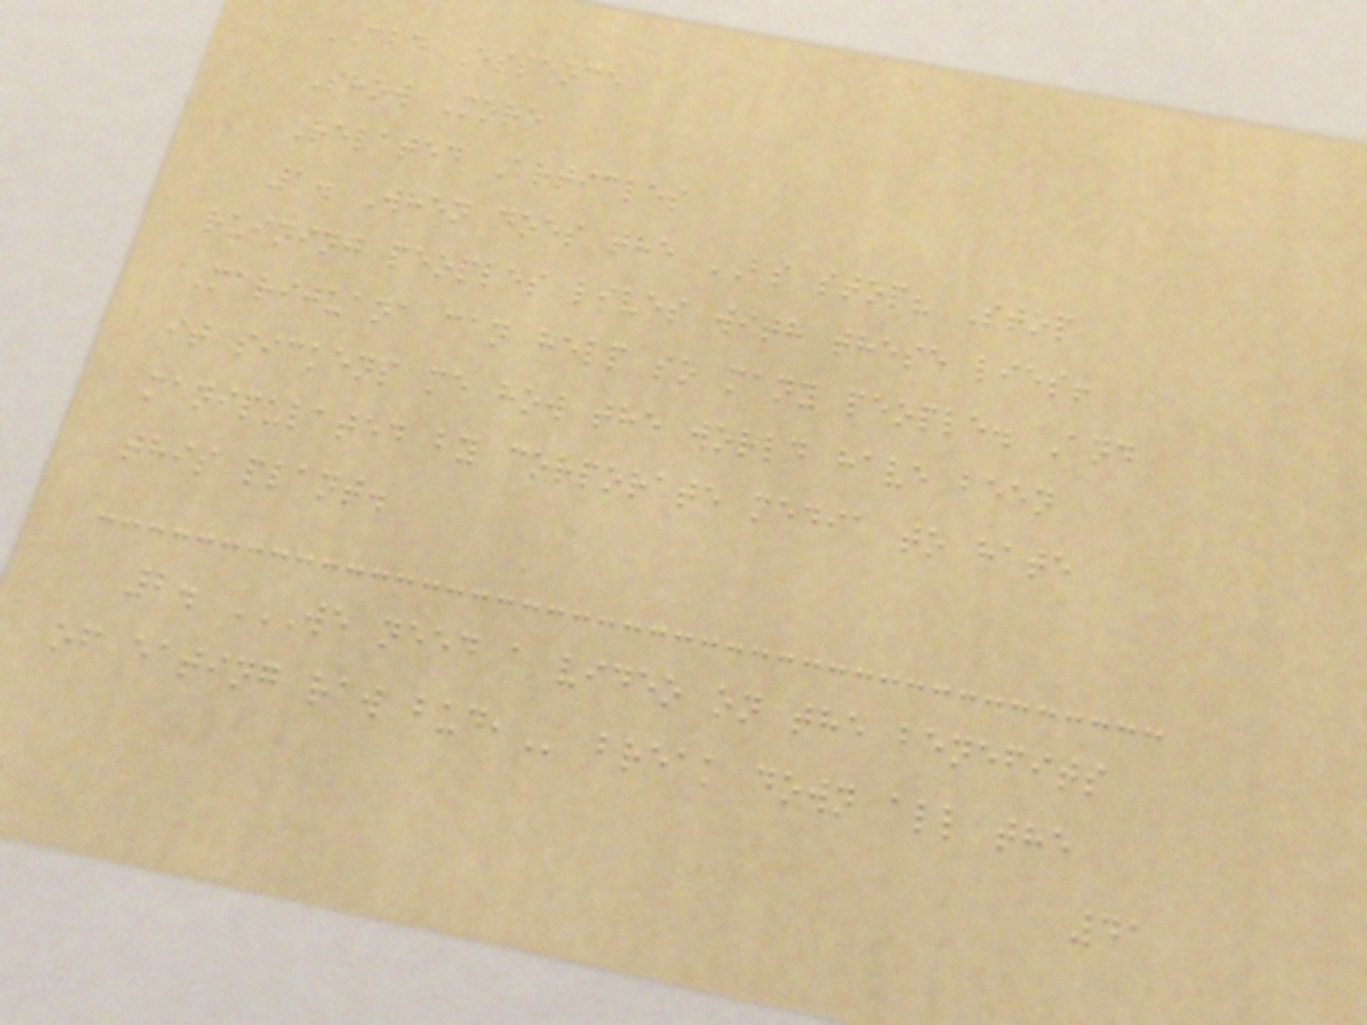CBD Essence
Show More
Related Articles
1. When does the BS stop? Stop
ruining peoples lives with these lies!
Marijuana can help so many people. And
it sickens me how the world have been
manipulated by corporate media to hate
this plant.
2. WE NEED A VIDEO ON THE BENEFITS
OF EATING RAW BUD, break down all the
41
